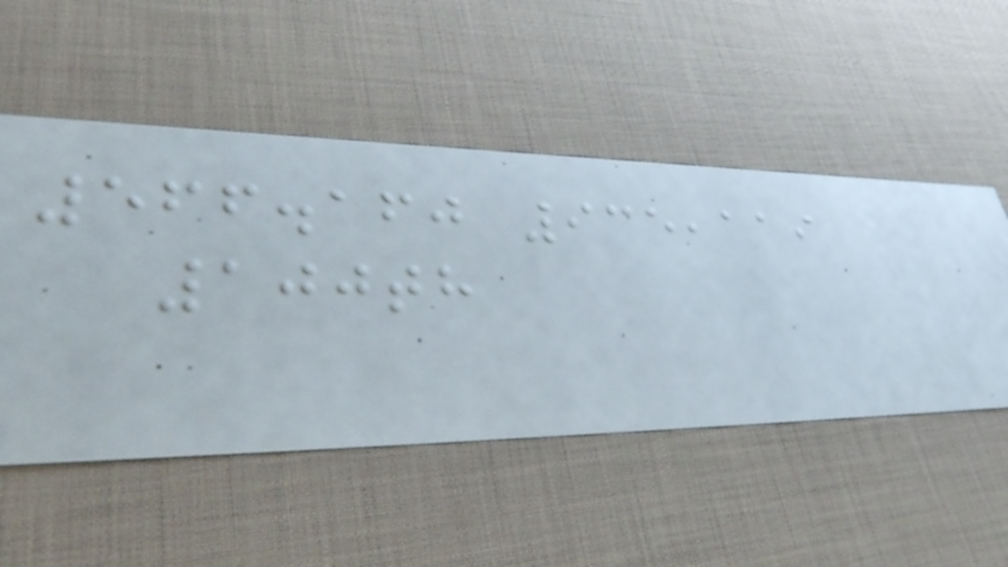566.160 935,119
100th
